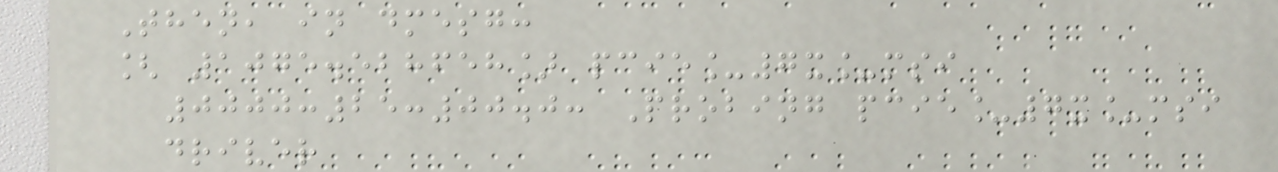Then, in dmesg:
[ 1075.528658] pcie_7x_msi
0000:25:00.0: Probing pcie_7x_msi
driver
